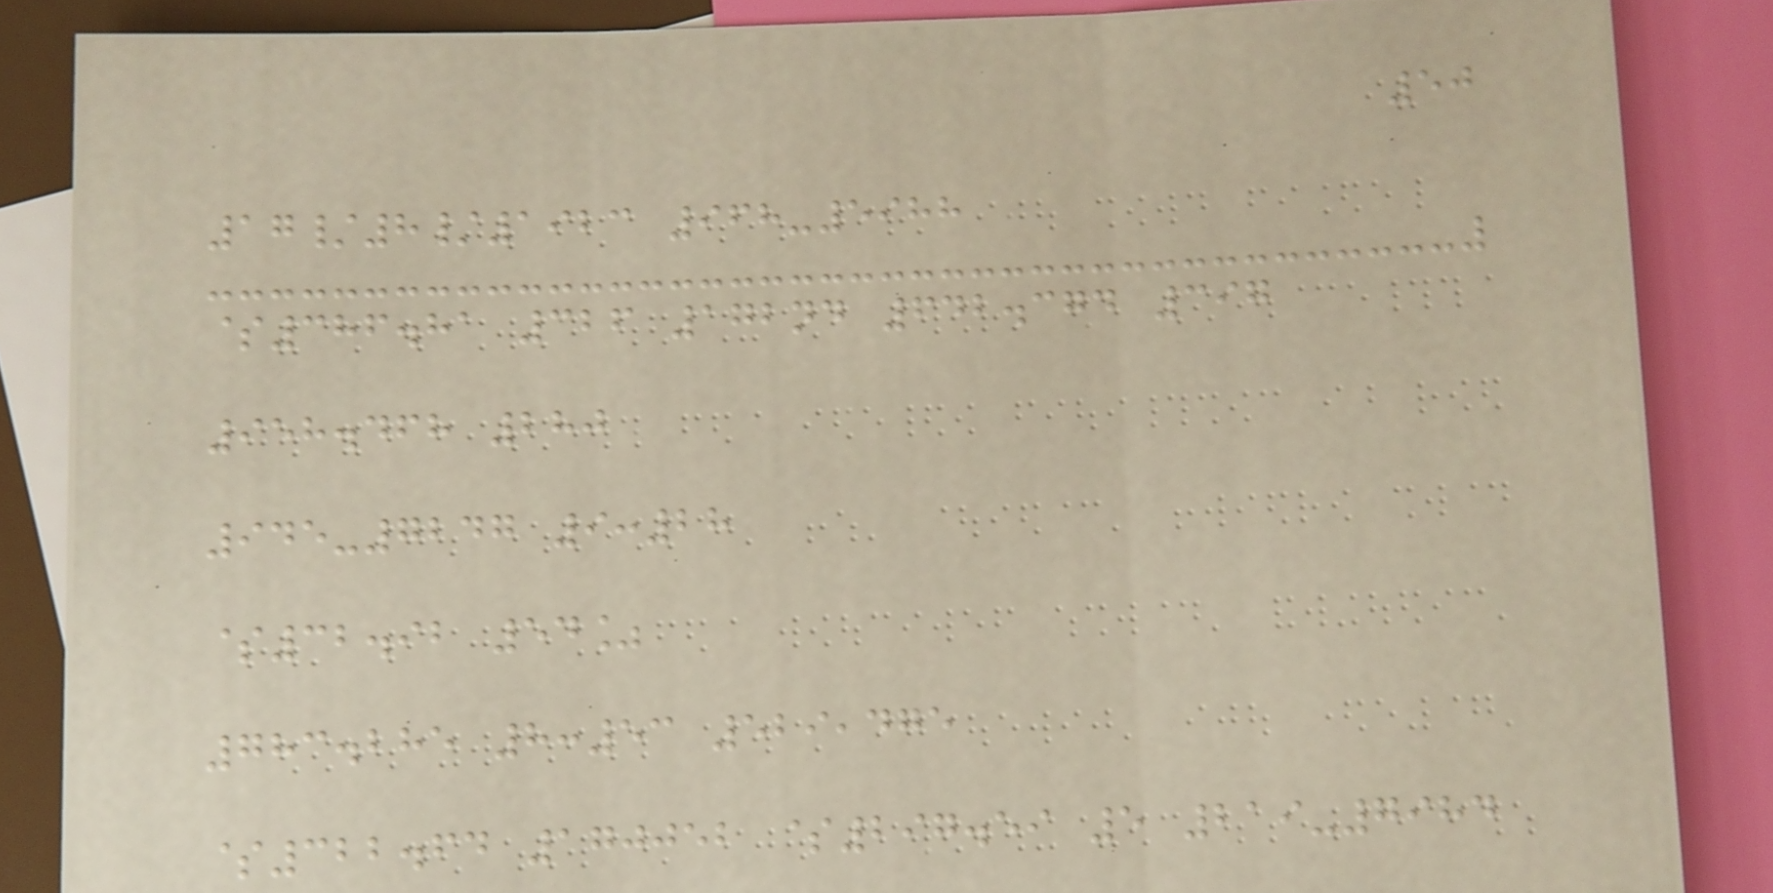50
17/8/1923 968-5988
$386.81 326 172nd 642.374 397
958.468 280
945-7247 9:28
$32.92 54%
783.285 8:53 529,475
$322.64 170052 $297.59 5 219-7984
